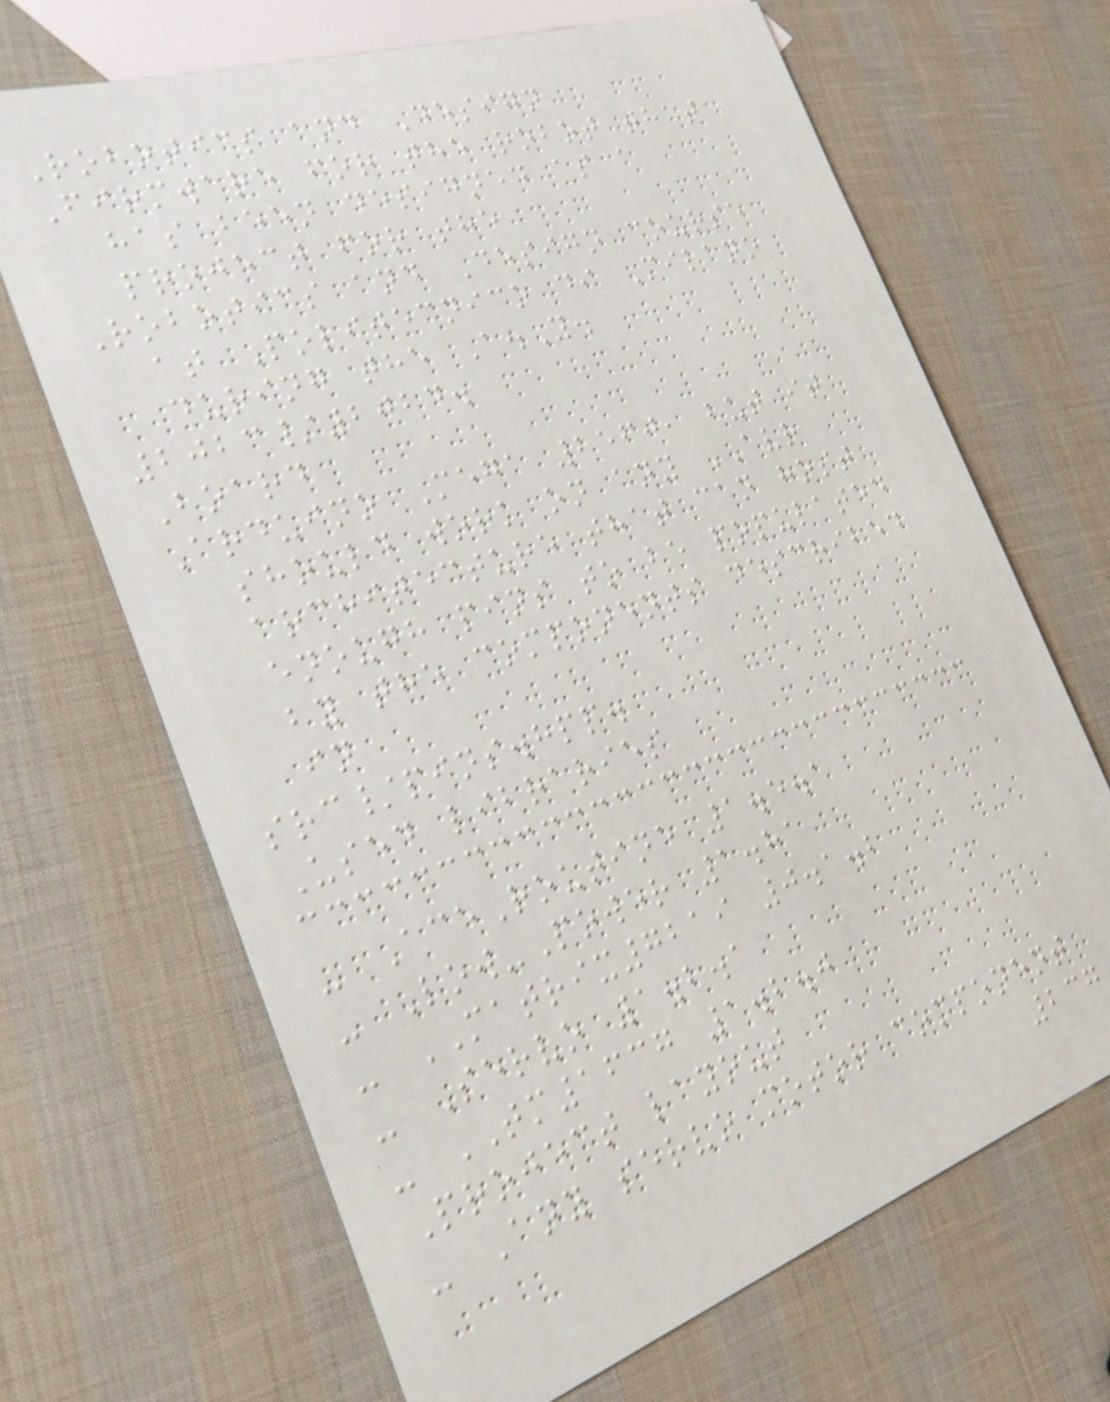Robotics and Design
Firmware for the robot that
has been designed as a
project for the
Robotics and Design course
at Politecnico di Milano
during the A.Y.
2023/2024.
Board
Arduino Mega 2560, but it
should work on any AVR
architecture that can host
enough pins to be populated
by the components described
in
src/pins.hpp.
Used libraries
- AceRoutine 1.5.1
- Low-Power 1.81
- MATRIX7219 0.1.2
- Servo 1.2.1
- TM1637 1.2.0
Project layout
- Any servo motor component
237
